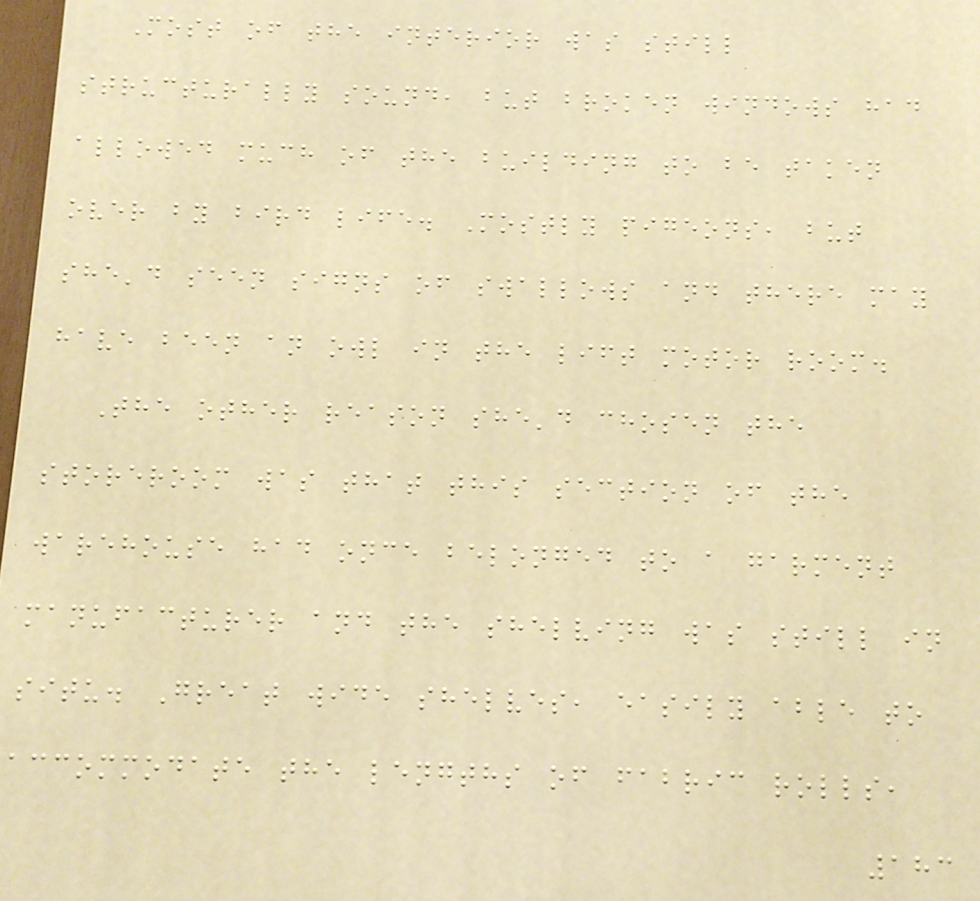Most of the interior was still
structurally sound, but broken windows had
allowed much of the building to be taken
over by bird life. Mostly pigeons, but
she'd seen signs of swallows and there may
have been an owl in the lift motor room.
The other reason she'd chosen the
storeroom was that this section of the
warehouse had once belonged to a garment
manufacturer and the shelving was still in
situ. Great wide shelves, easily able to
accommodate the lengths of fabric rolls,
183
